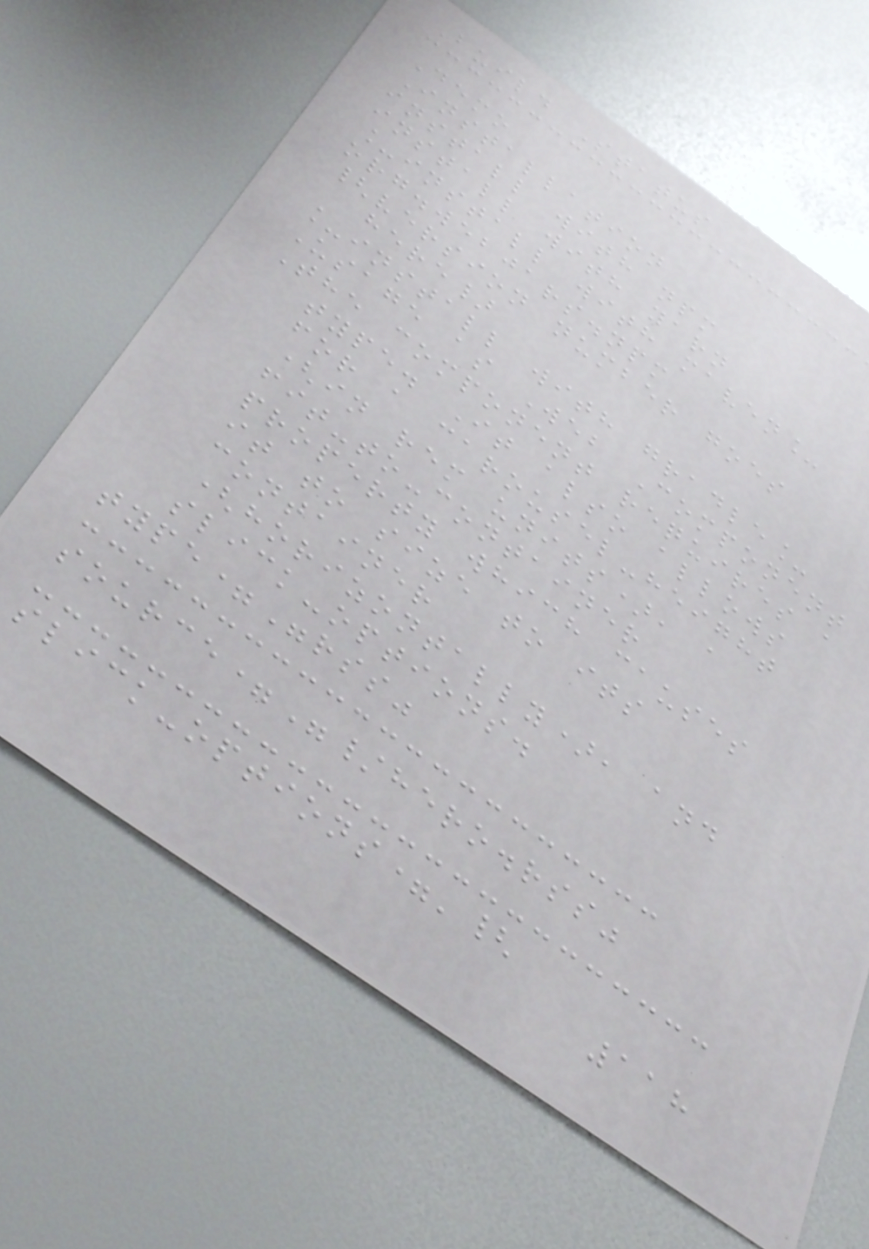Build Status
Demo
Installation
install with npm
install with yarn
_install with maven_
org.webjars.npm
{version number goes
here}
_install with gradle_
Usage as Web Component
The component requires a
type. It also allows
for a carousel-height
(in rem units), a
fit-to-container
property which causes
it to size to its
container
(horizontally), and
slick-options.
type="rss"
source="/hero.rss"
slick-options='{
118
